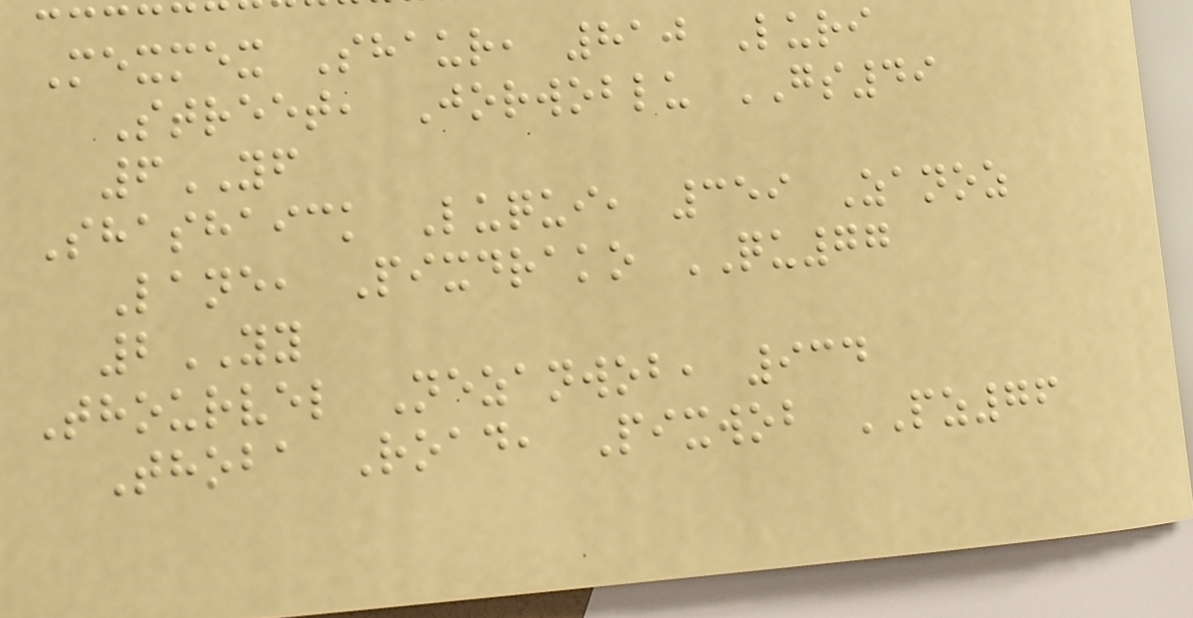Mexmex Shaur, 810 Luri
Street, Jorwoblu GS49
6YF
Shashaick Luqui, 359 Zanoz
Lane, Pixdrako QU77
2YY
Thourvel Nezanwob, 934
Thoba Road, Pixwob PZ76
